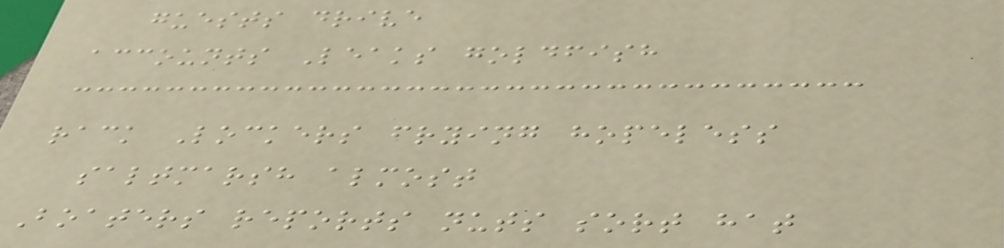guests drive
accounts Leaks goldfish
rack Lockers frying hopeless
saltmarsh almost
Boaters reports nuts sort hat
